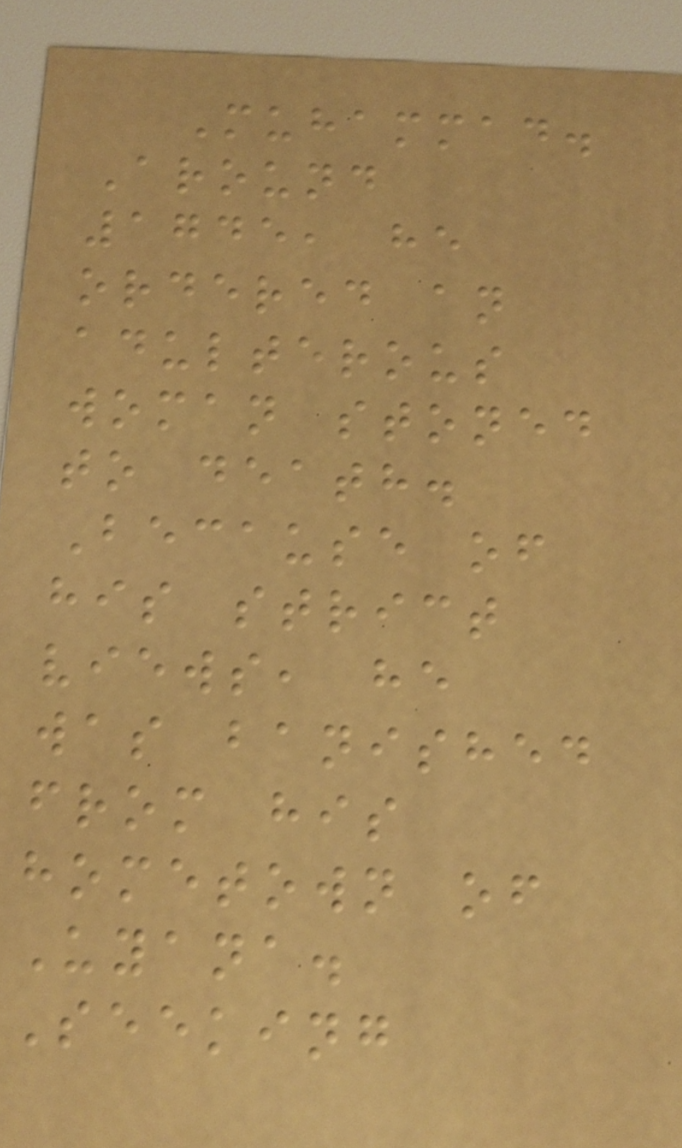Muhammad.
Around
1745, he
ordered an
adulterous
woman stoned
to death.
Because of
his strict
views, he
was banished
from his
hometown of
Uyana.
Seeking
